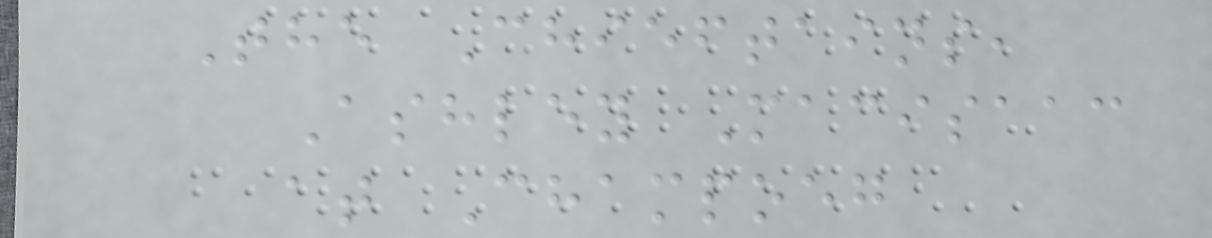The Chieftains,
Ashley Macisaac
at Champoeg
